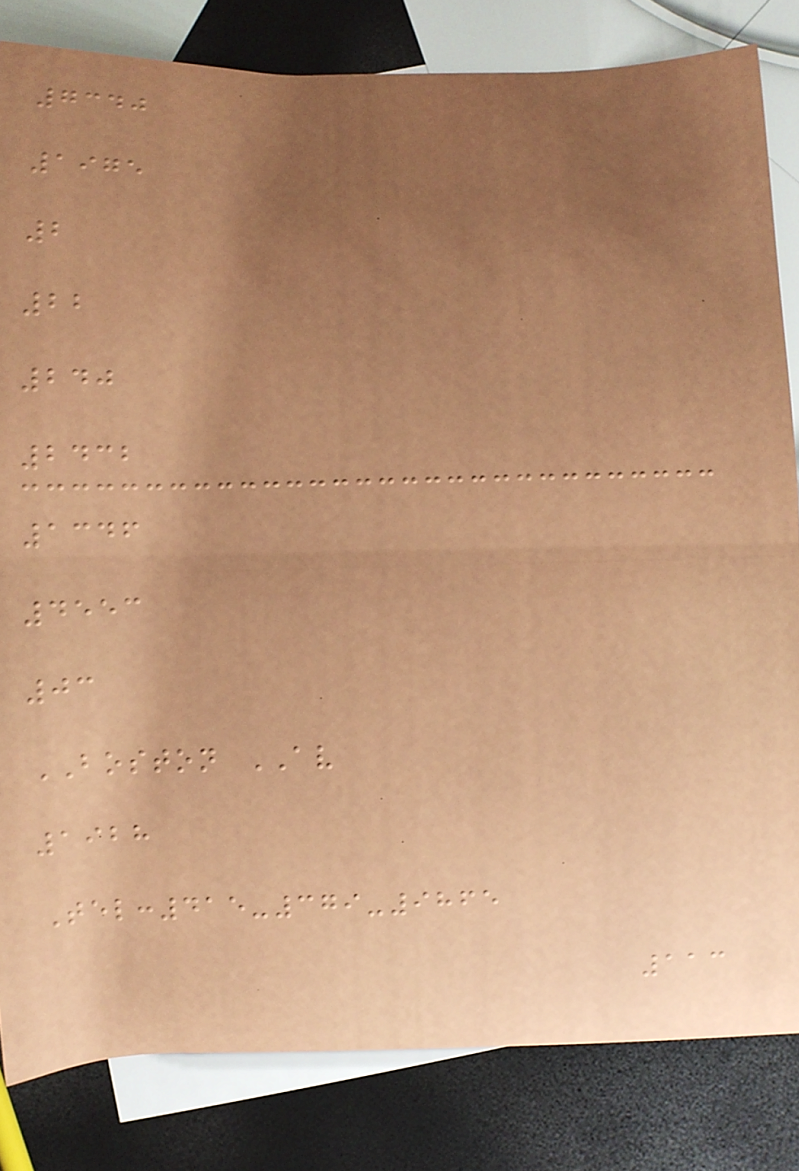7340
1975
2
22
240
2432
1346
4553
03
BOSTON AV
1928
Tel:415-379-9865
113
